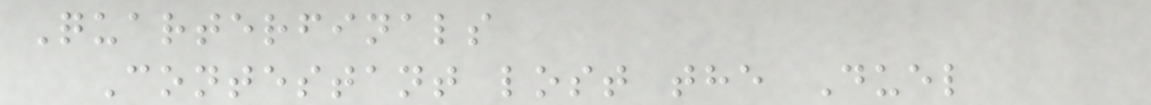Quarterfinals
Contestant lost the Duel
